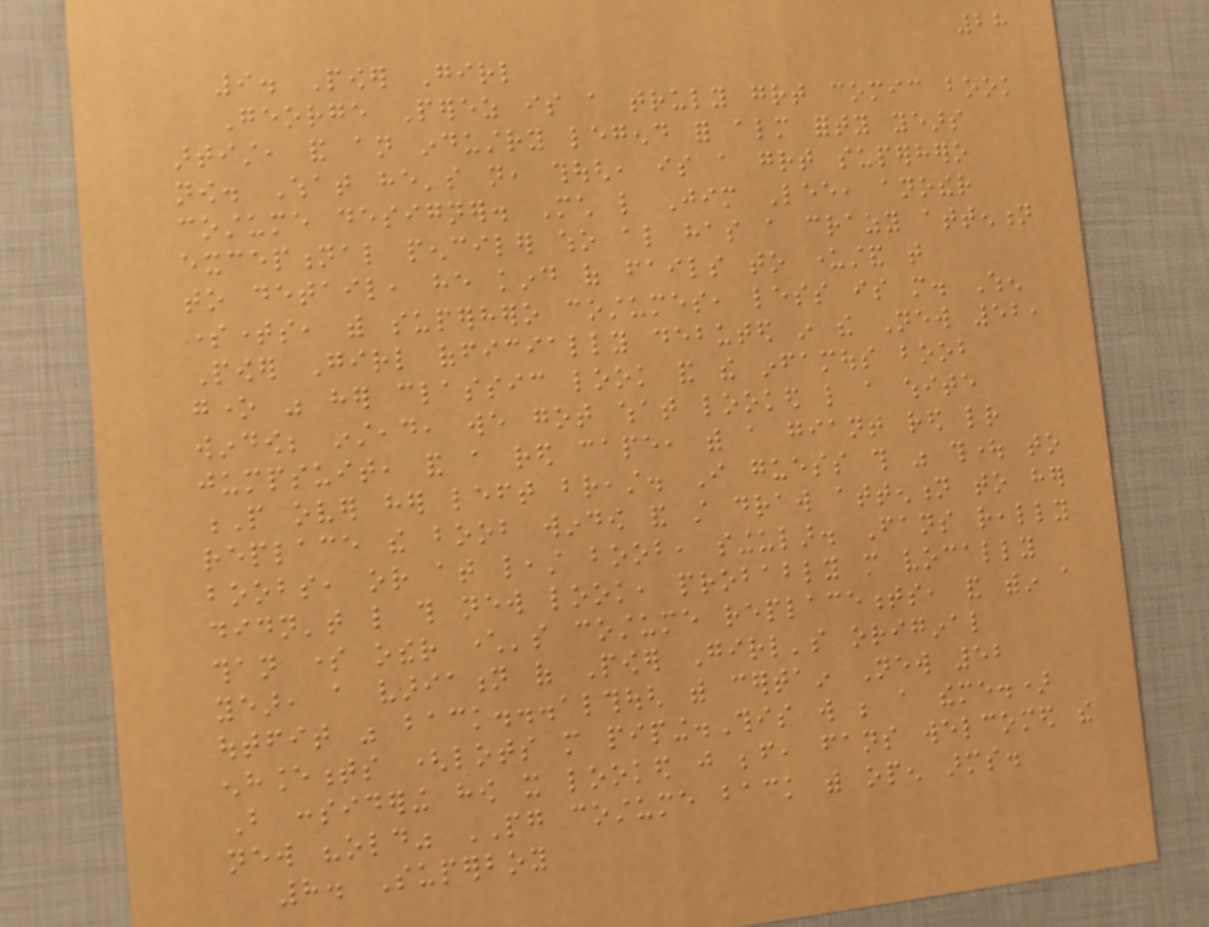28
9. Power Girl
George Perez is a truly great comic book
artist, and an industry legend for almost forty years
now. What he's not, though, is a great superhero
costume designer. Much like Jim Lee, another
exceptional penciler who also has a crazy attention
to detail, he kind of fails to understand that
sometimes, with superhero costumes, less is more. When
Power Girl officially debuted in the New 52,
gone was her classic look and the infamous boob
window; instead, we got what looked like a white
jumpsuit, and a red cape, with a giant red letter
P over her left breast. I guess this was thought to
replace the boob window and still draw attention to her
boobs, or at least boob, singular. Fans really
didn't like this new look, probably more vocally
than some other character's costume replacements, and within a
year, a variation of Power Girl's original
outfit was back...although with certain New 52
enhancements (lots more piping.This will be a theme.)
But considering how it looked just before, fans welcomed the
new "old" PG costume back with open arms.
8. Superboy
